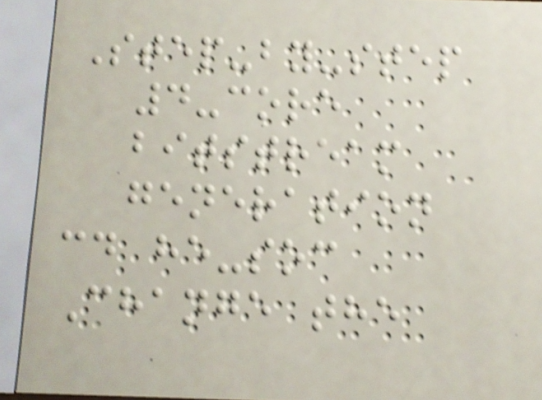Step-by-step
4-core
bitstream
generation
cd he-soc
Change the
